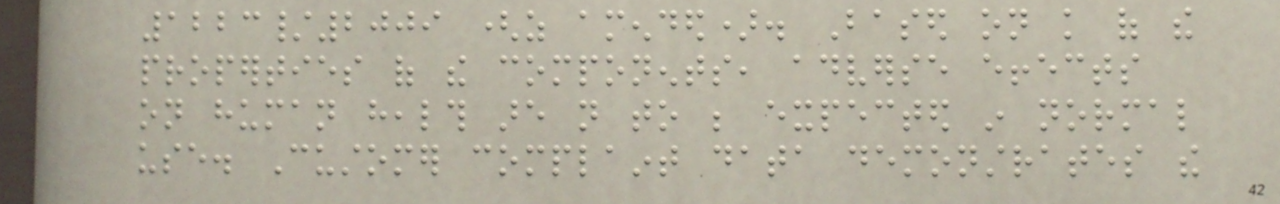1223/2009 (as amended). Based on knowledge of the
properties of the components, adverse effects
on human health are not to be expected in normal
use. Customer complaint data demonstrates the
